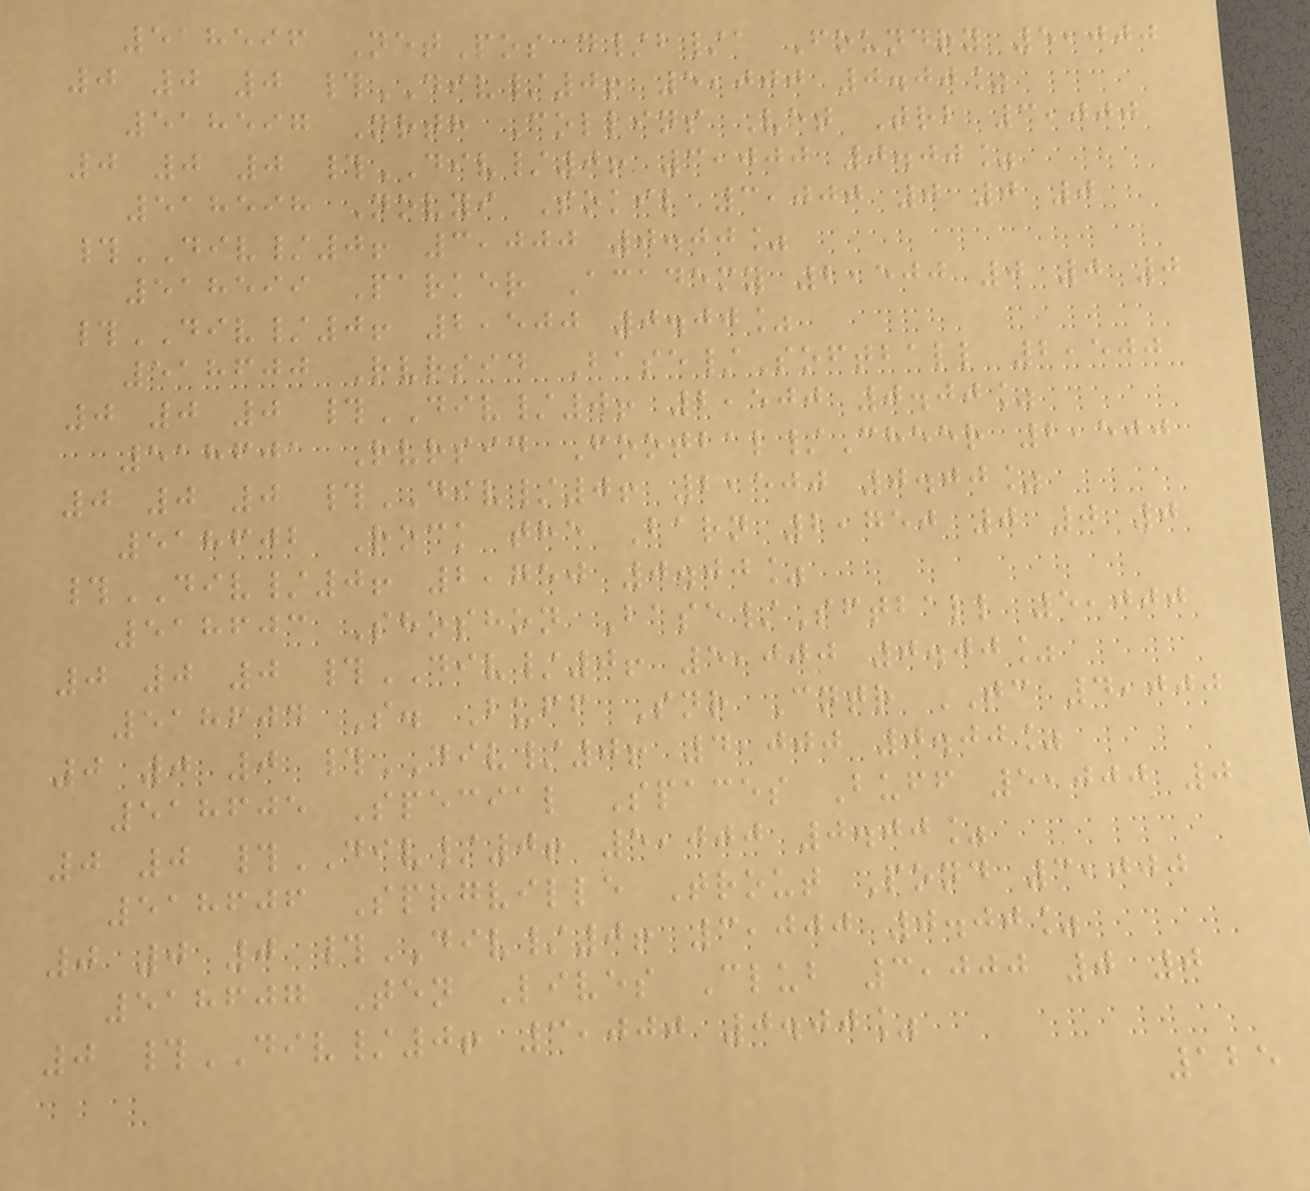518596 NetPos d/b/a Foundry 5,000
0 0 0 #DIV/0! 5,000 0.00%
518597 Nrth Collins Vet Trb 3,000
0 0 0 #DIV/0! 3,000 0.00%
518598 Novyi Sokil 3,000 0 0 0
#DIV/0! 3,000 0.00%
518599 Parker Academy 2,500 0 0 0
#DIV/0! 2,500 0.00%
518600 Rvrsid Base/Softball 2,500
0 0 0 #DIV/0! 2,500 0.00%
518601 Rvrsid Footbal/Cheer 2,500
0 0 0 #DIV/0! 2,500 0.00%
518602 Rock the Barn 2,750 0 0 0
#DIV/0! 2,750 0.00%
518603 Shoshon Base/Sftball 5,000
0 0 0 #DIV/0! 5,000 0.00%
518604 S. Buff Snr Cntr TC 4,000
0 0 0 #DIV/0! 4,000 0.00%
518605 Special Spaces Buff 5,000 0
0 0 #DIV/0! 5,000 0.00%
518606 Sprgville Trout Pond 3,000
0 0 0 #DIV/0! 3,000 0.00%
518607 Ten Lives Club 3,000 0 0
0 #DIV/0! 3,000 0.00%
125
